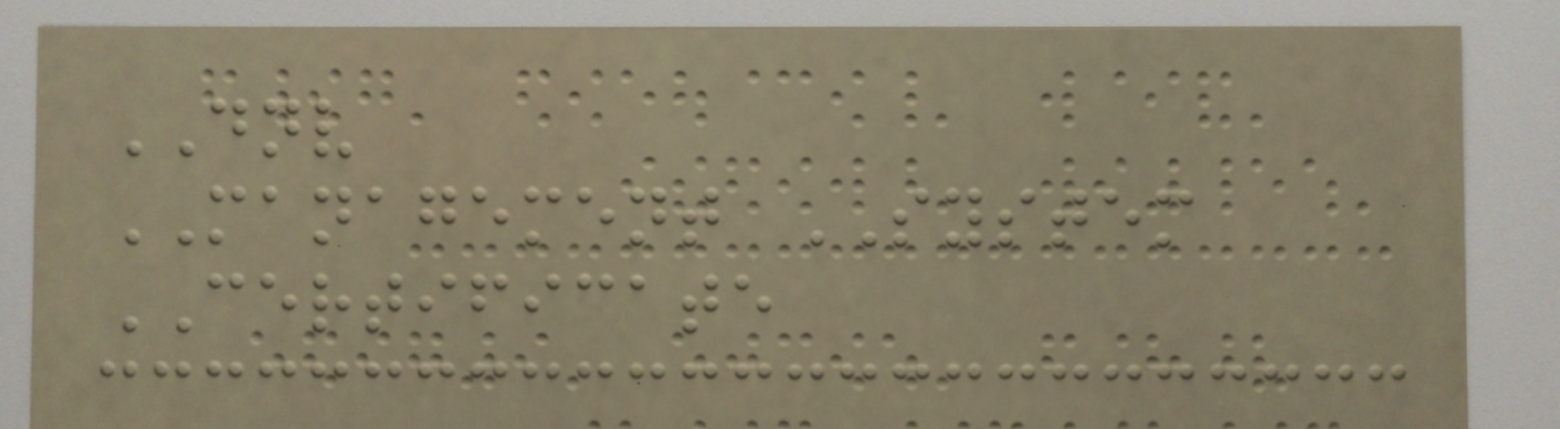DNV
MANAGEMENT SYSTEM
CERTIFICATE
